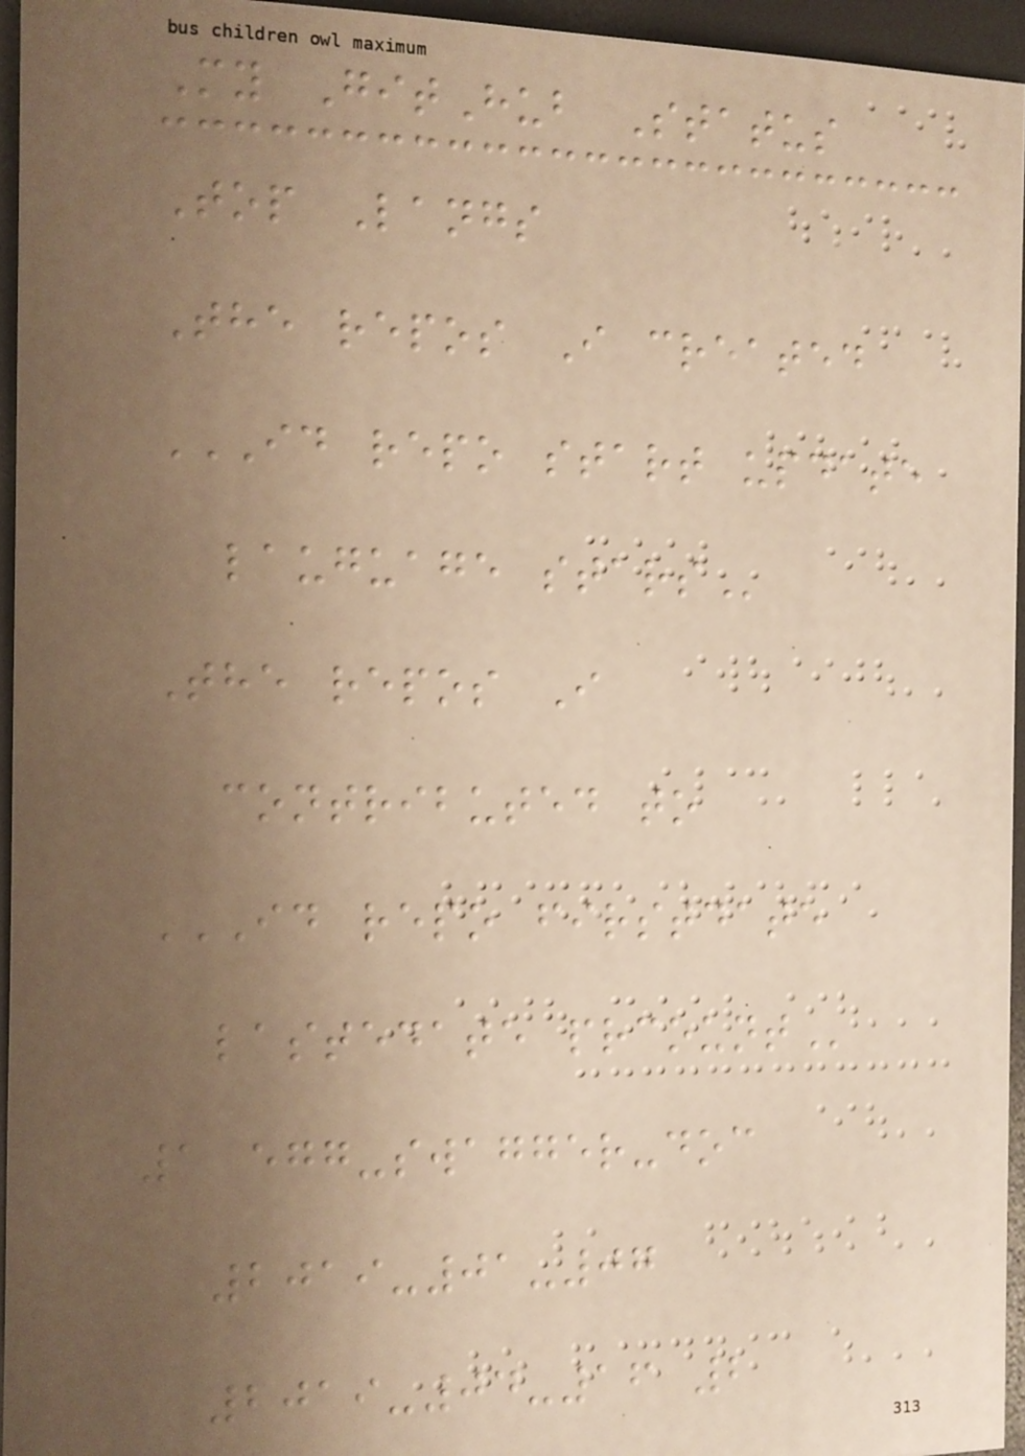My GitHub Status
Top Langs
The repos I created
ID REPO START UPDATE
LAUGUAGE STARS
The repos I
contributed to
ID REPO FIRSTDATE
LASTEDATE PRCOUNT
1 egg-swagger-doc
2019-01-07
2019-04-16 2
